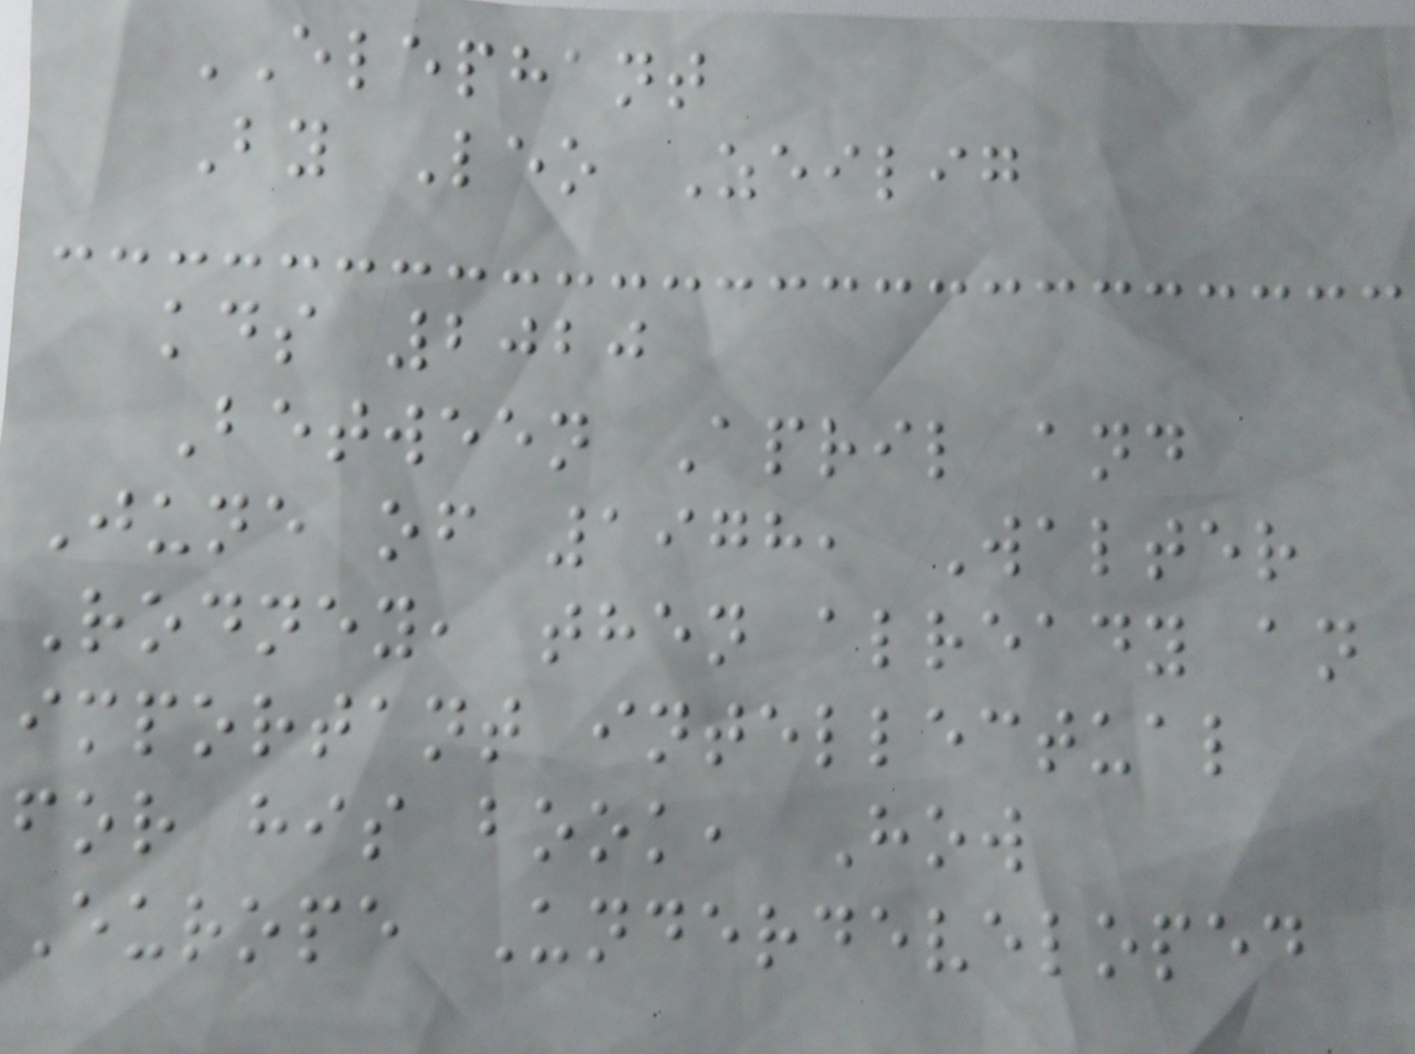ELEPHANT
By Leo Zeilig
kds 2020
Between April and
June of 1978, Walter
Rodney, then already an
important intellectual
for his book, How
Europe Underdeveloped
